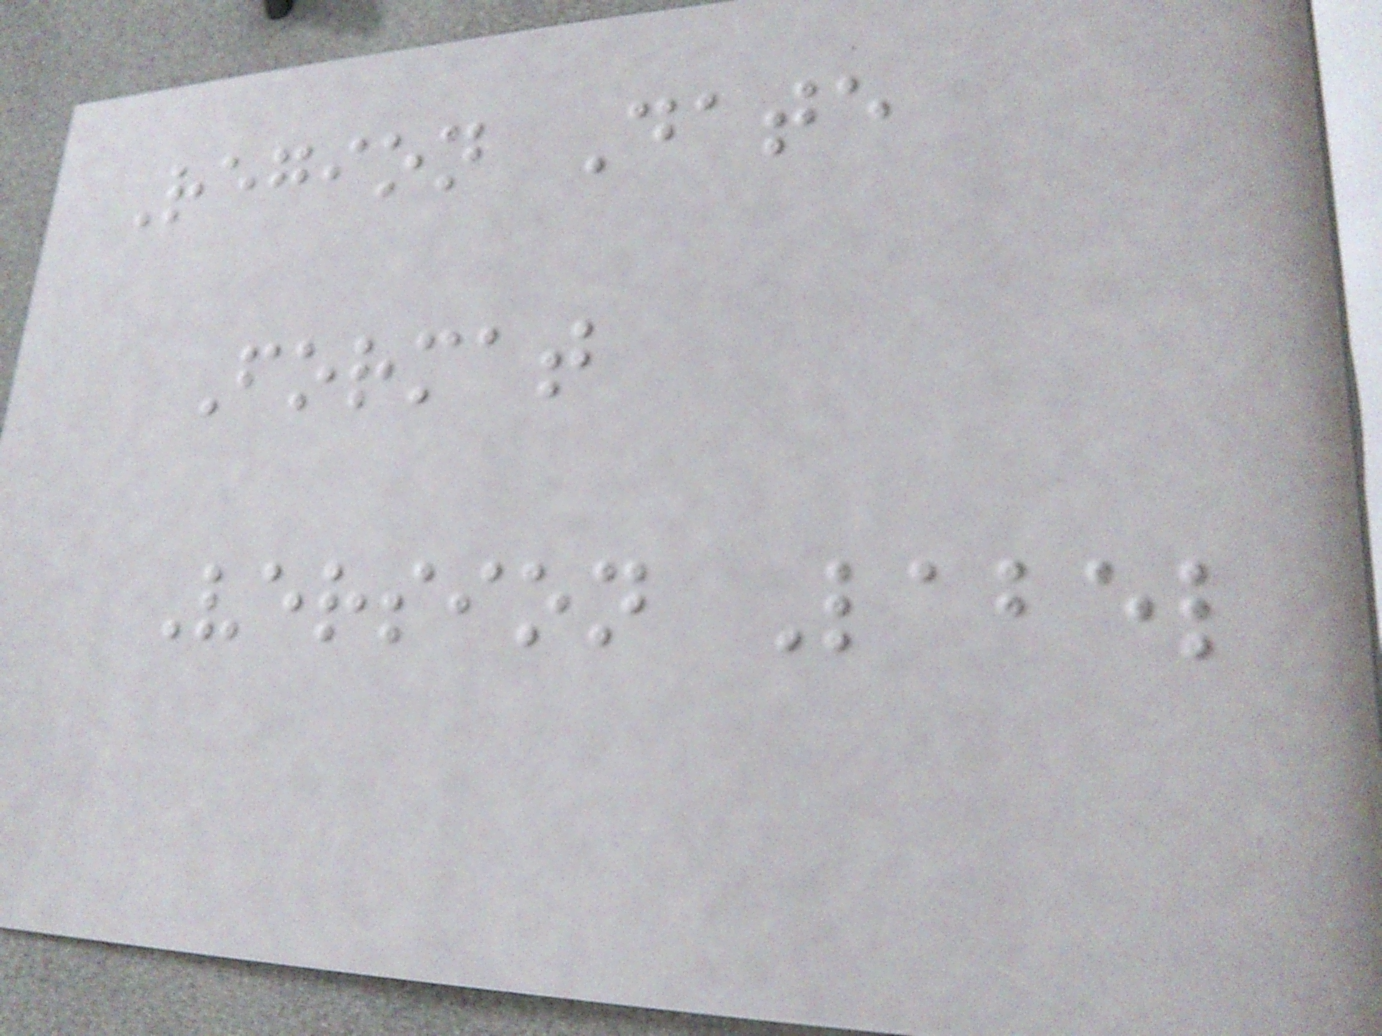Region Date
Format
Version Label
